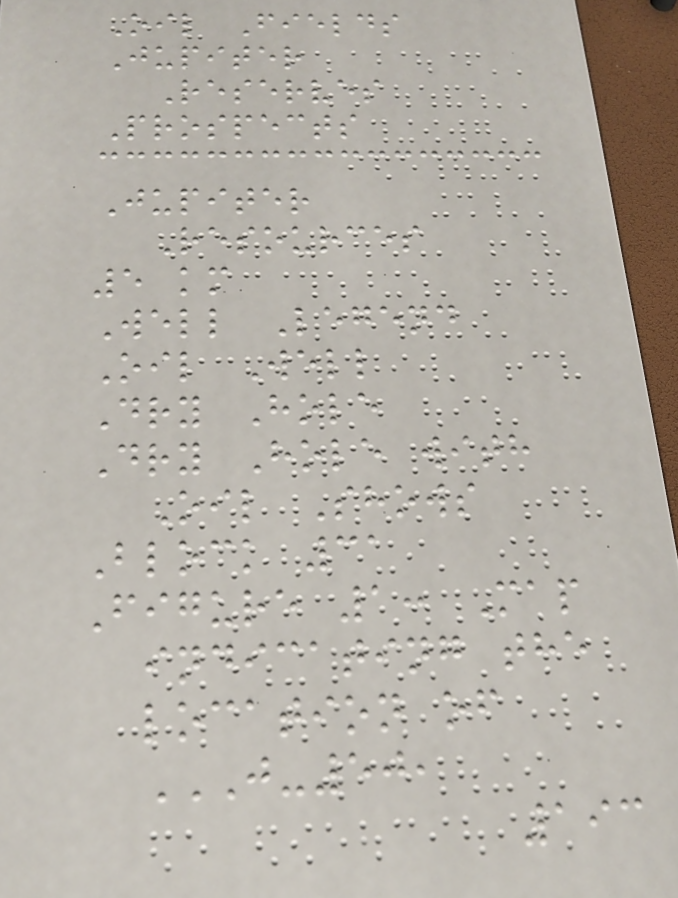Oil Fields
Jupiter
Reserves
Prospects
Jupiter
Resources
5 km
Well Legend
Oil Well
Dry Hole
Dry Hole with
Oil Shows
Block 31
Figure 1: Map
indicating the
location of
J-50,
193
